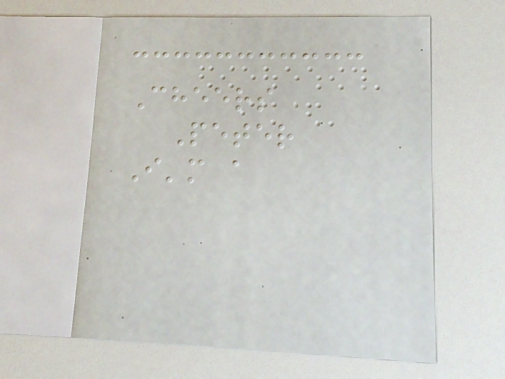Cheers
Peter
I'm a
